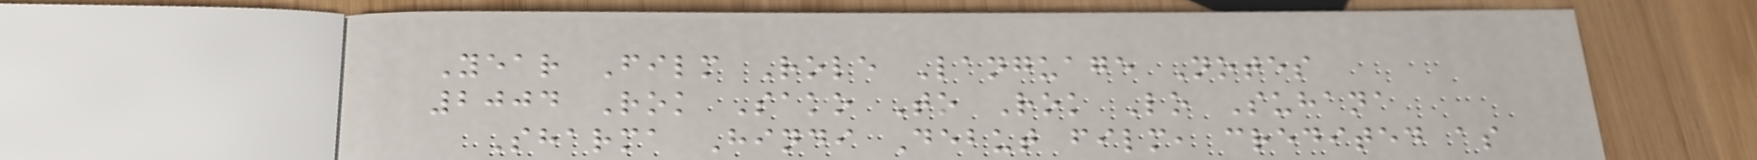Year Film Role Language Notes
2004 Rok Sako To Rok Lo Suhana
Sharma Hindi Debut film, credited as
